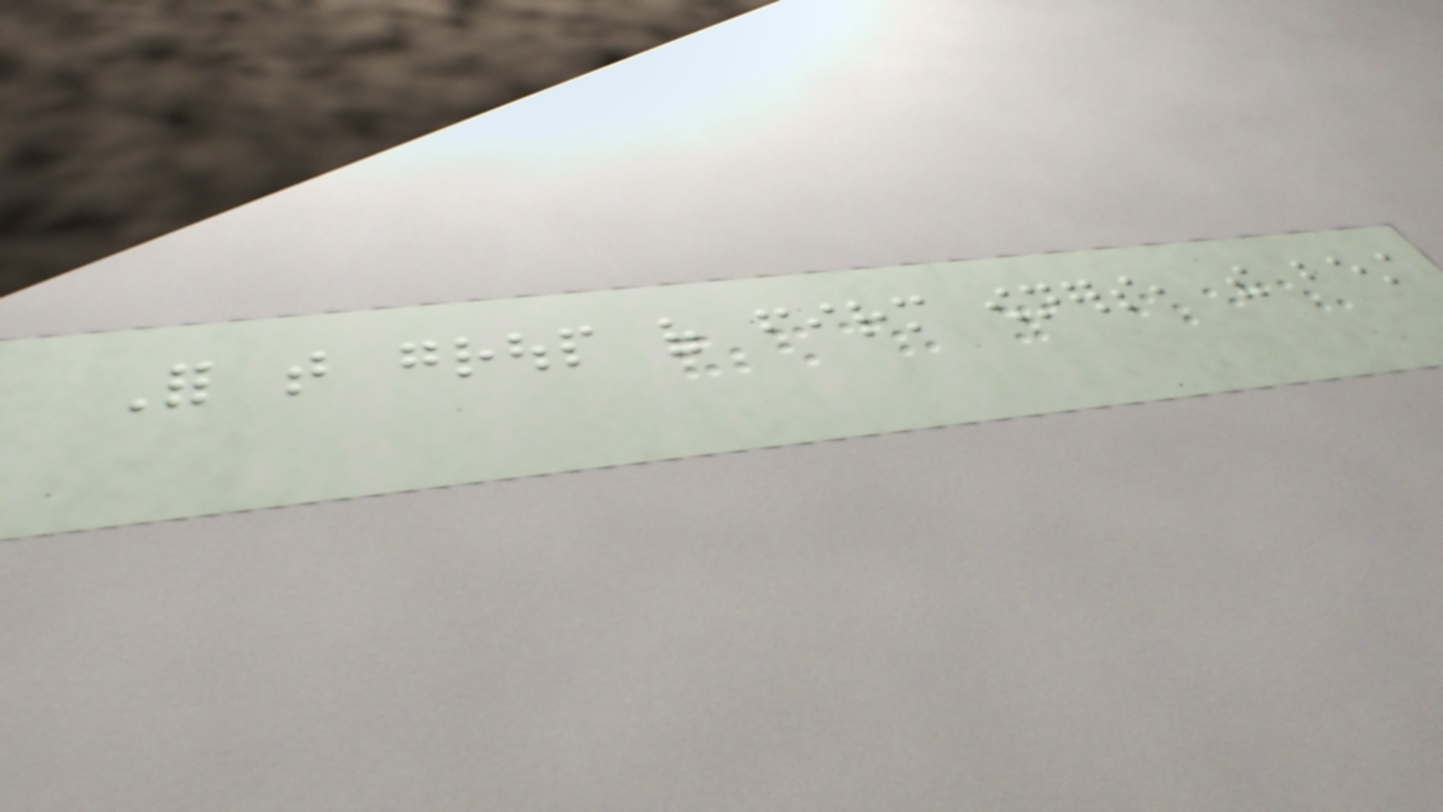For that group of firm owners, the best
